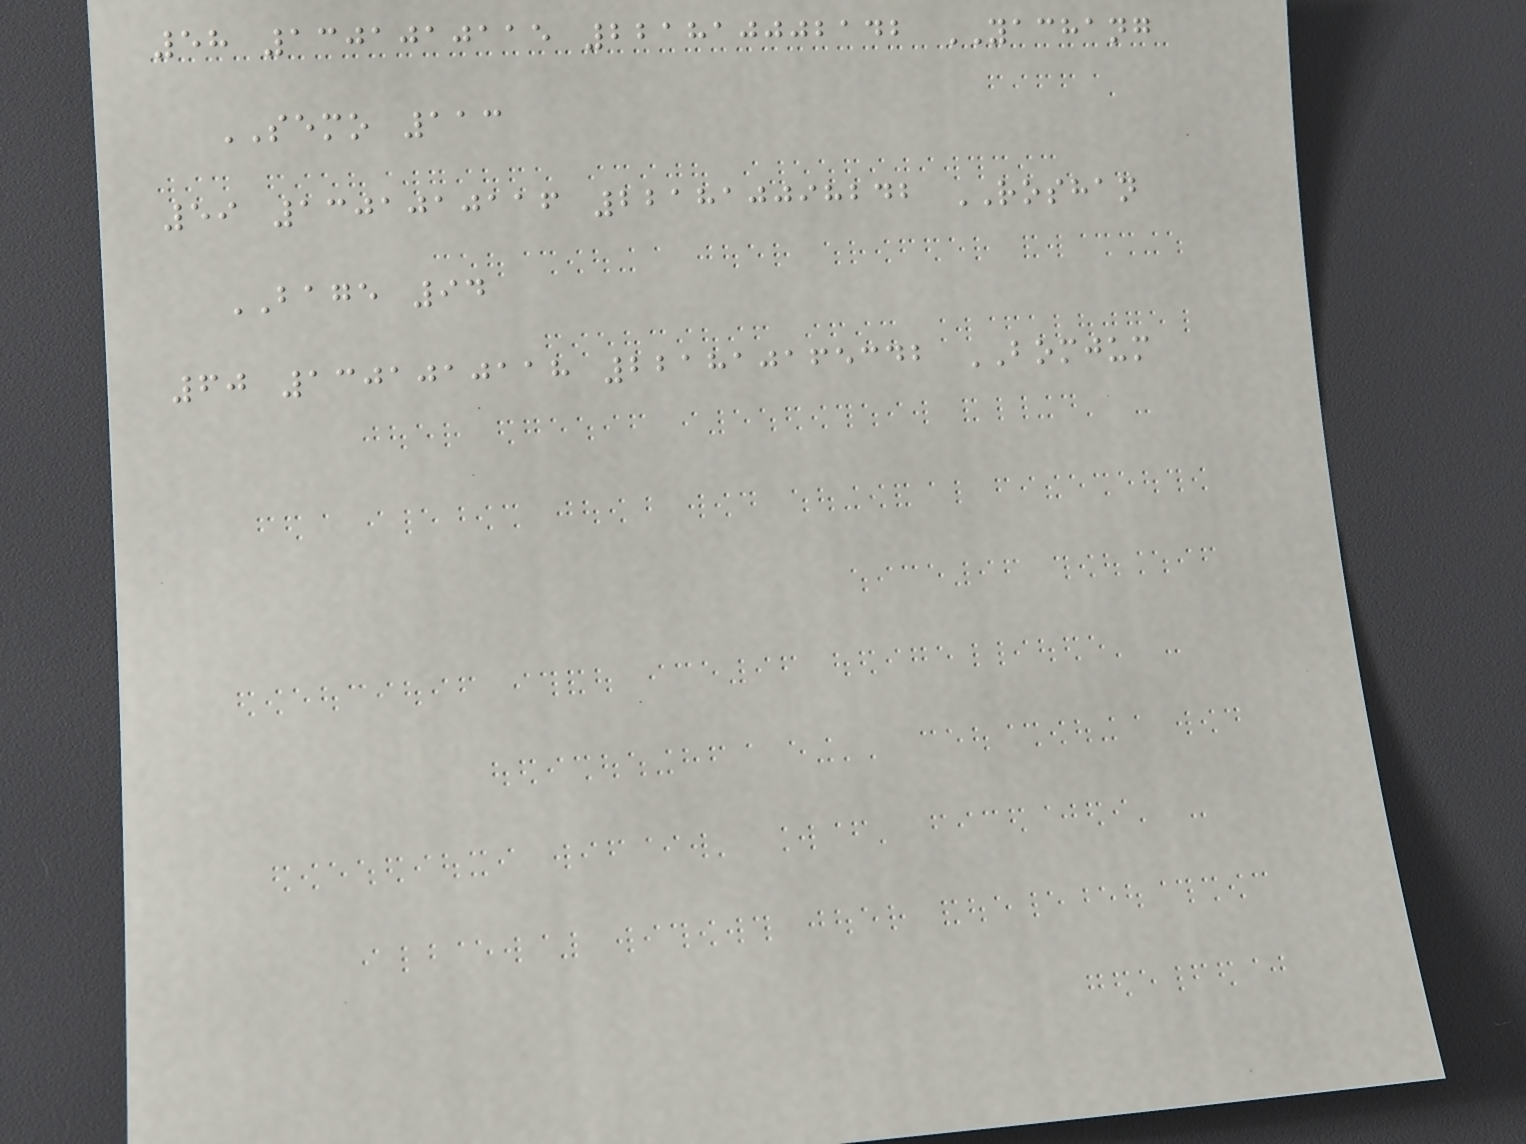58 1301010115 221810002142 YACHANG
SEMO 113
59 1301010116 221810098242 ROSHAN
BAGE 94
60 1301010118 221810165342 BOMJUM
